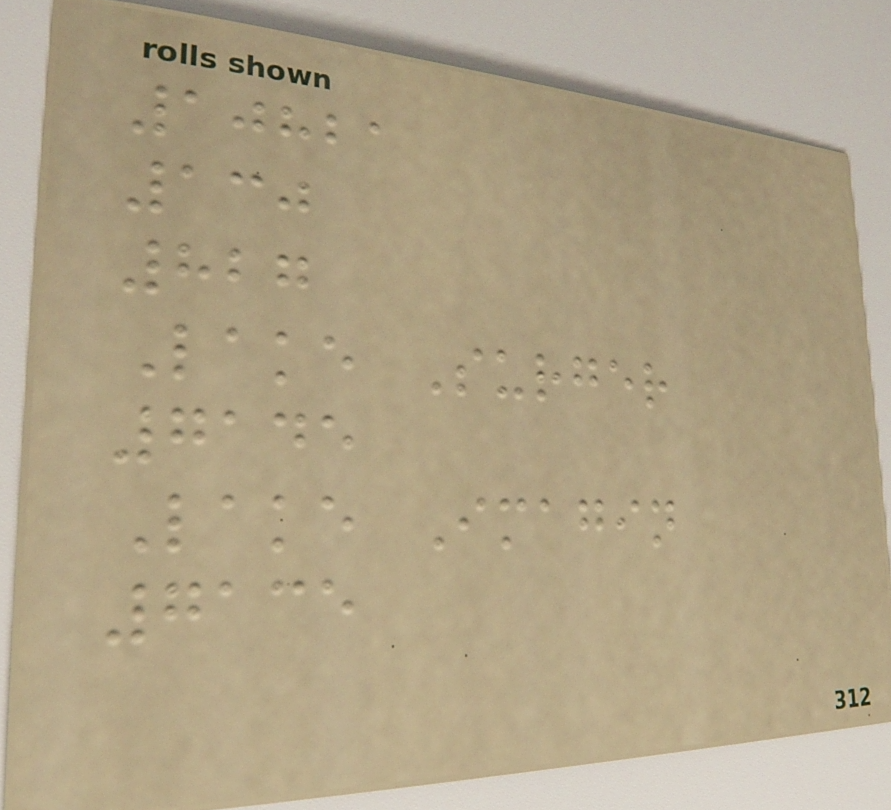10821
130
827
Lake Surger
7145
Lake Imagin
7135
